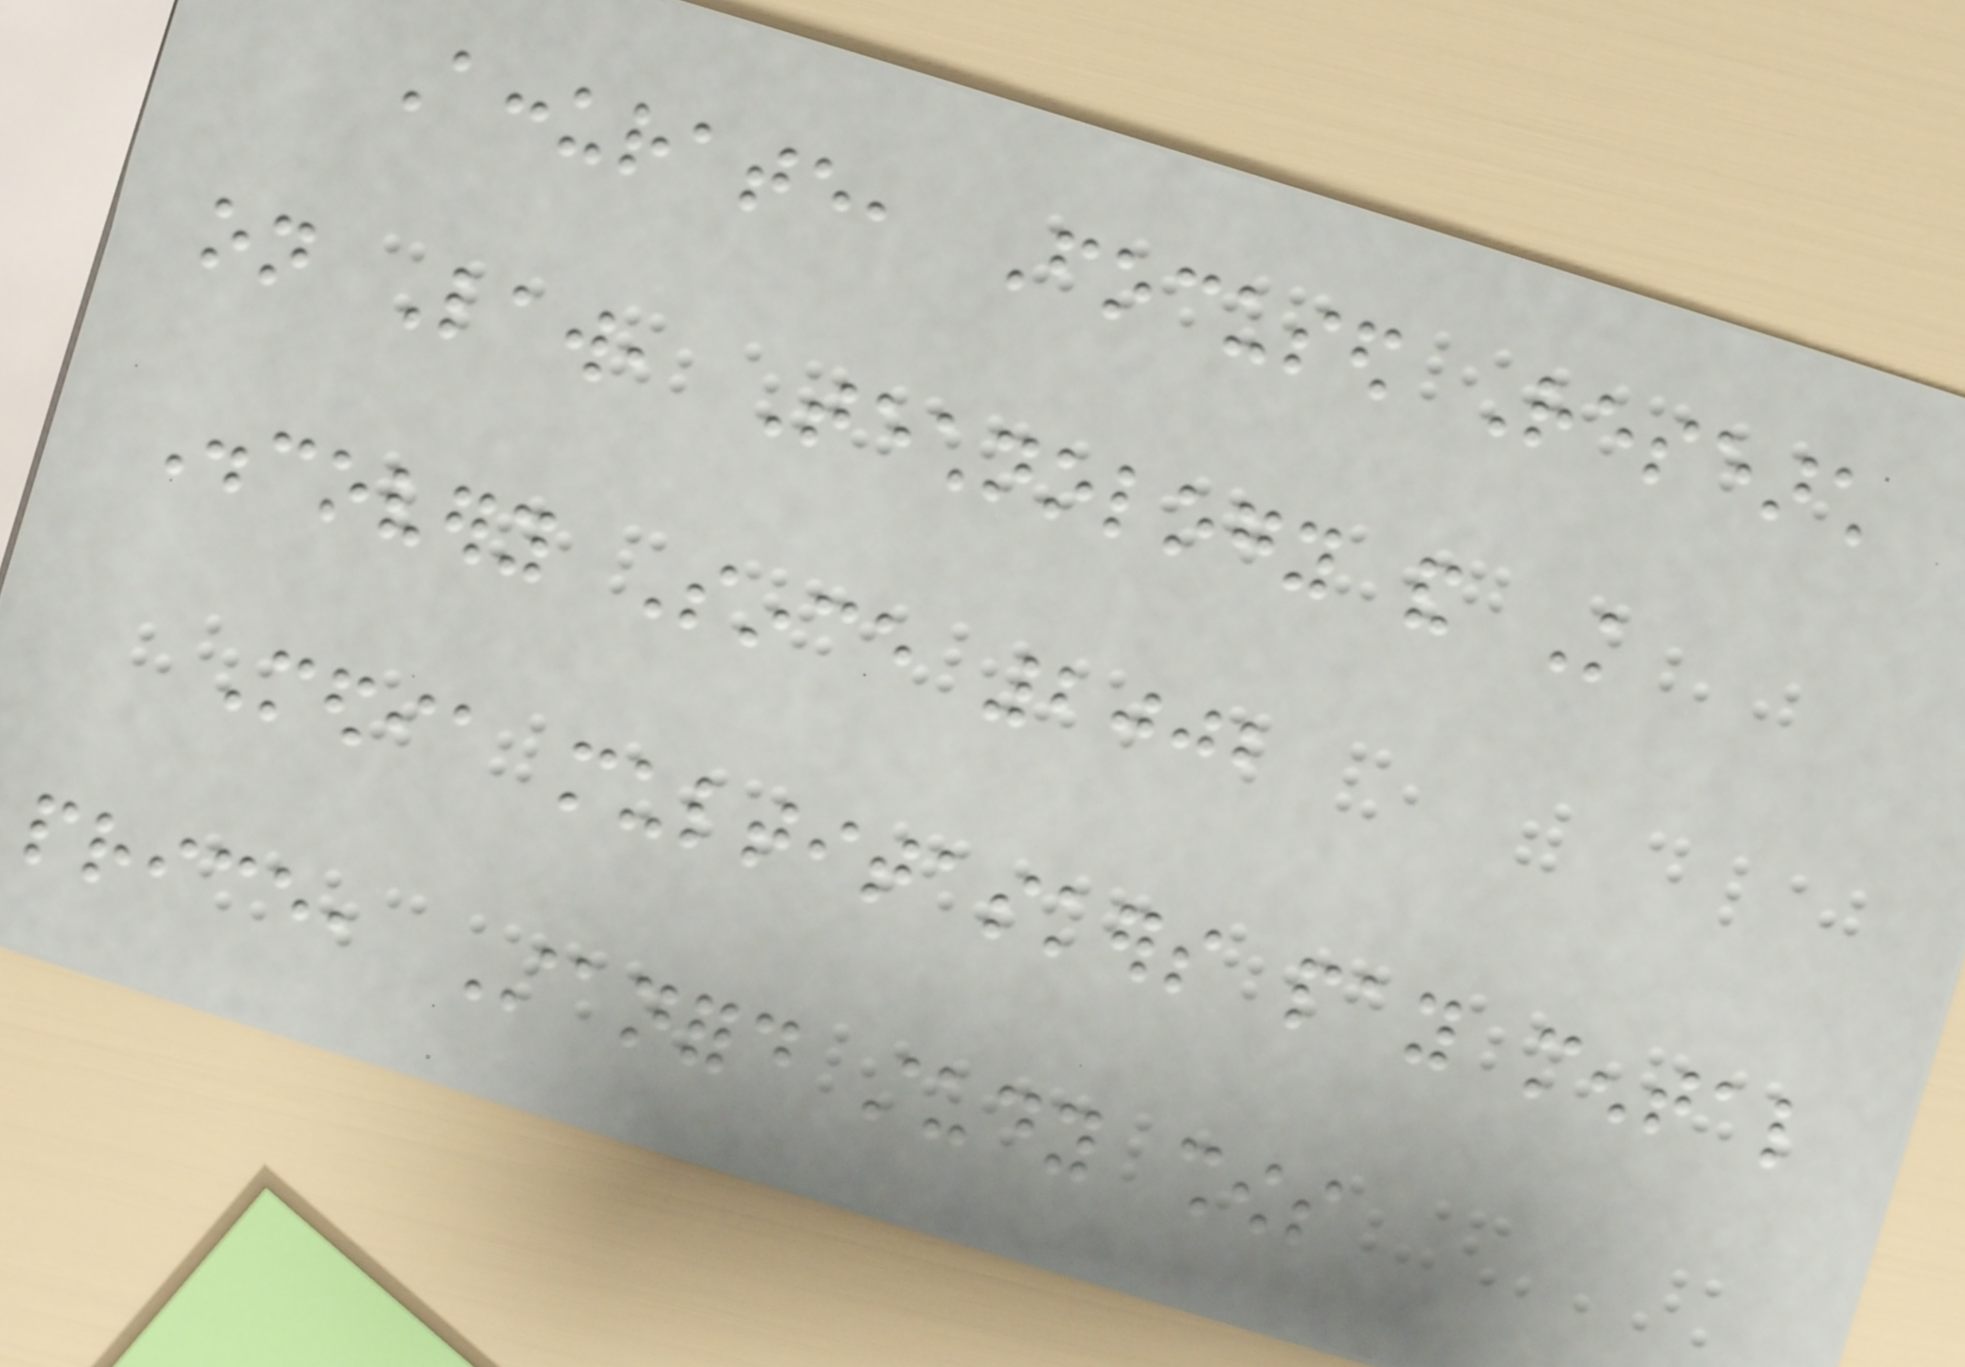Accurate, Focused Research
on Law, Technology and Knowledge
Discovery Since 2002
Media multitaskers pay mental
price, Stanford study shows
